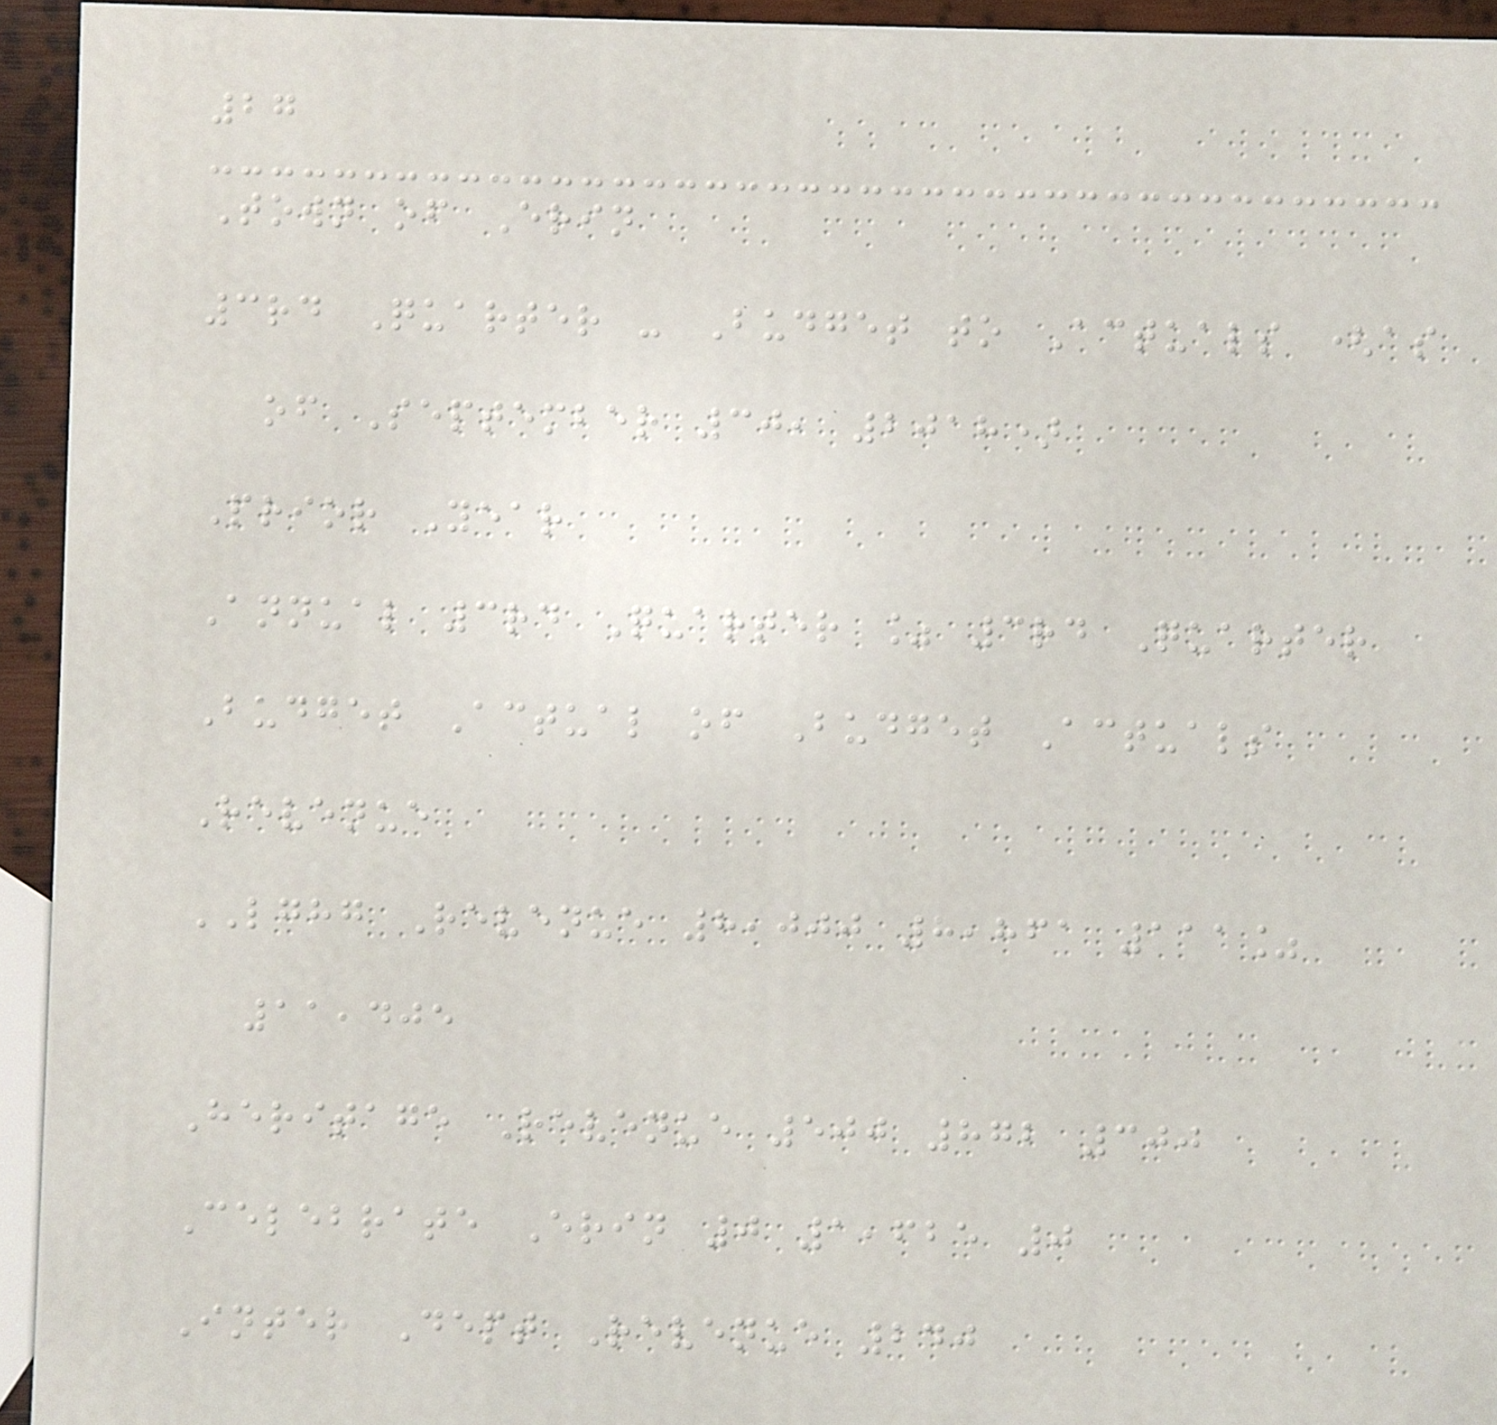27
Town of Erin
3rd Quarter - Budget to Actuals (as
of September 30, 2018)
Prior Year
Annual 3rd Quarter % 3rd Quarter
Budget Actual of Budget Actuals
Revenue
LGHG Revenue 8,000 8,861 111%
11,405
Heritage Revenue 500 872 300
Celebrate Erin 0 1,625 0
Inter Dept Revenue 240
